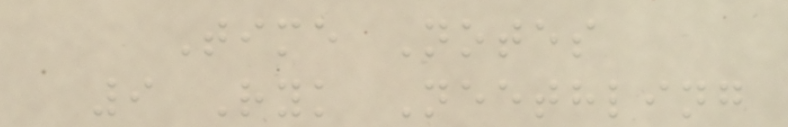Time Notes
9 Ryk Neethling
